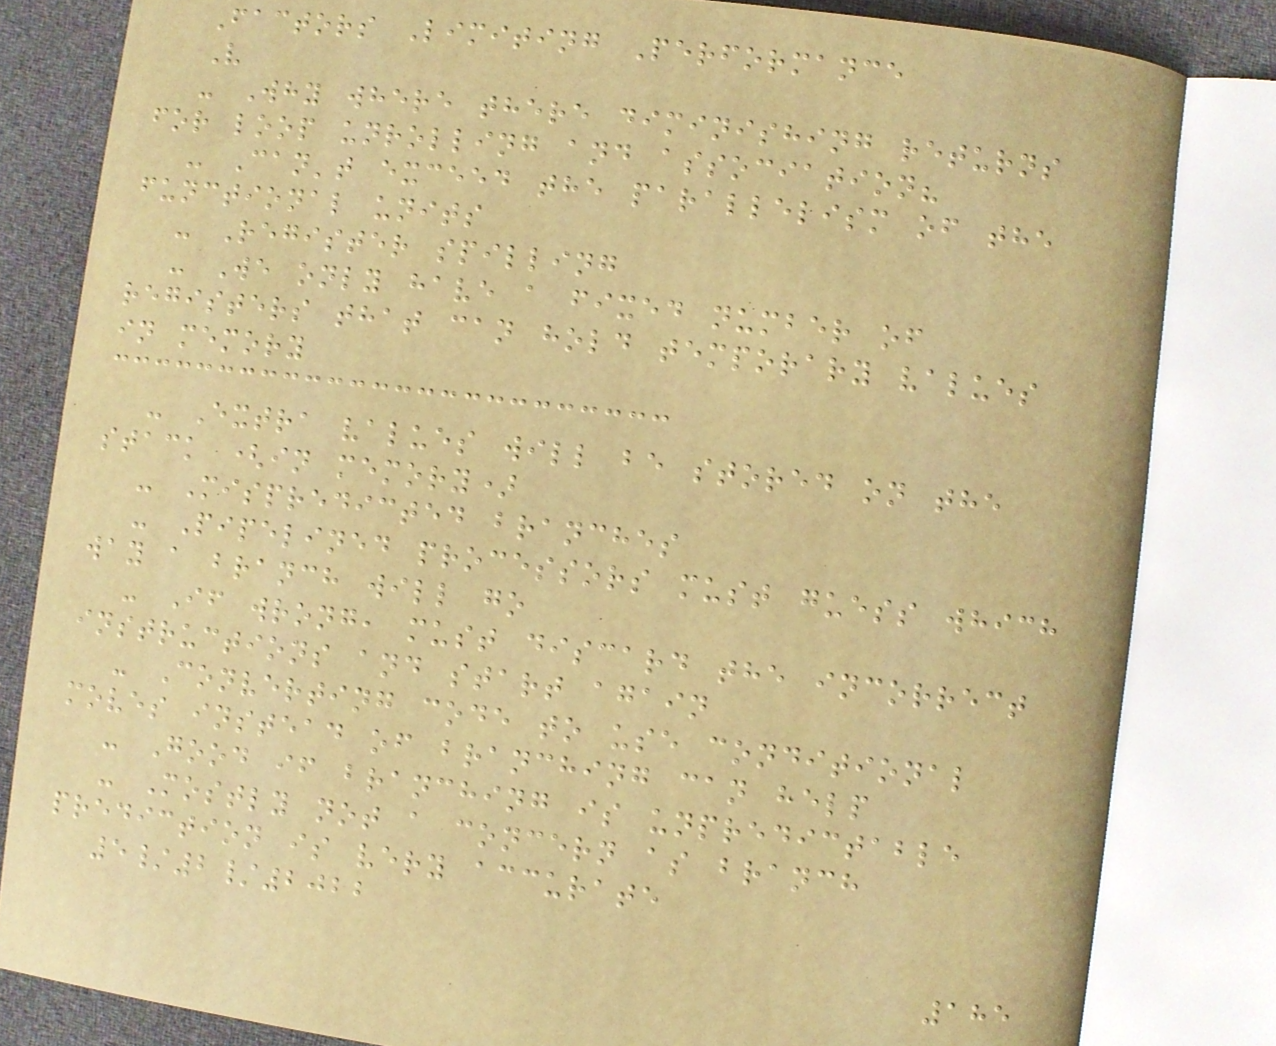Factors Limiting Performance
V
- Why where there diminishing returns
for loop unrolling and association?
- Can't exceed the parallelism of the
functional units
- Register spilling
- We only have a fixed number of
registers that can hold temporary values
in memory
- Extra values will be stored on the
stack (in memory)
- Mispredicted branches
- Pipelined processors must guess which
way a branch will go
- If wrong, must discard the incorrect
instructions and start again
- Converting code to use conditional
moves instead of branching can help
- Good if branching is unpredictable
- Mostly not a concern as branch
prediction is very accurate
5/2/2022
185
